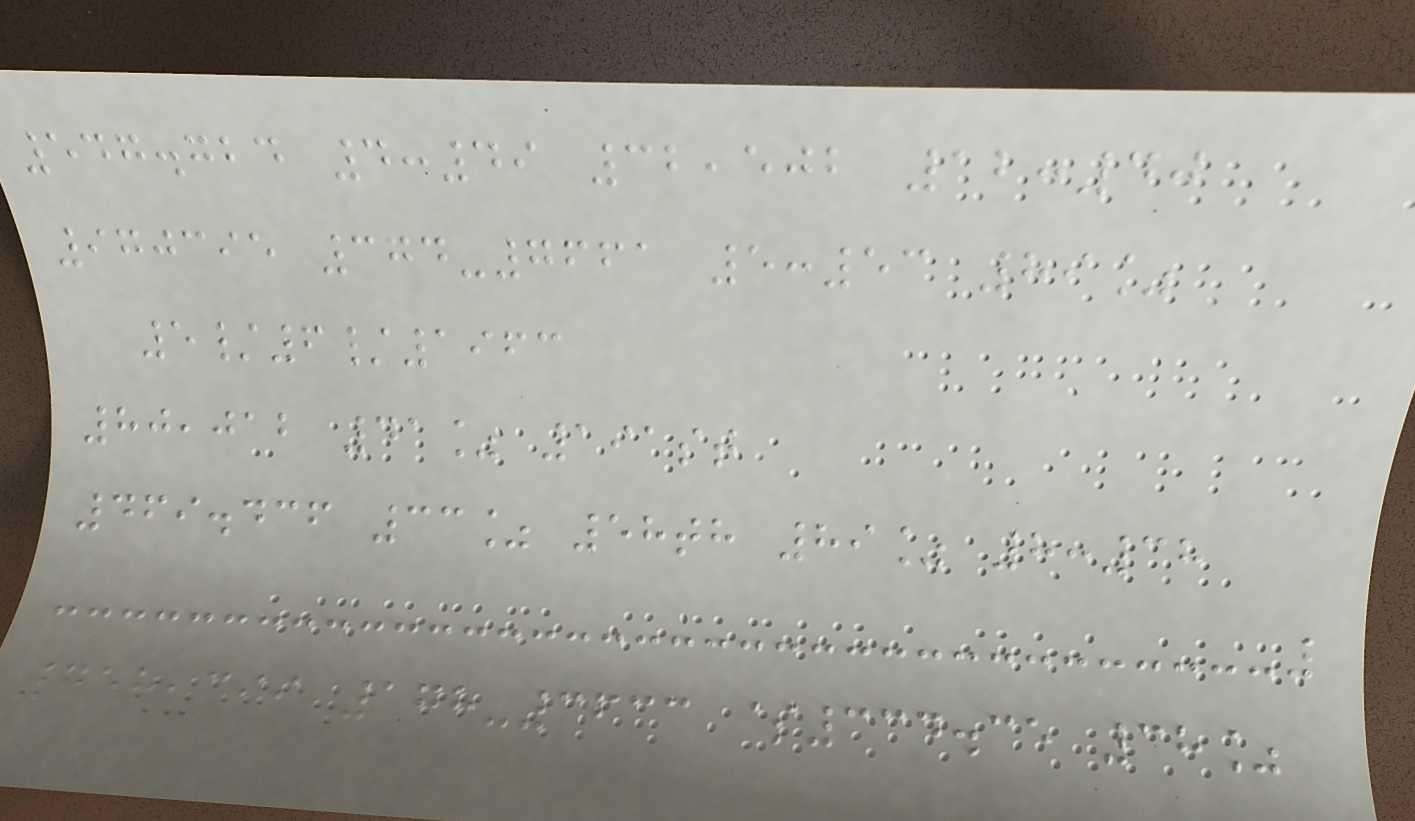547.724 4:49 32,502 12:40
970395 374-7661 5:53 89%
5/6/1963
80,012 41% 191st
469.436 33% 58th 89% 8:38
758,399 178-3633 $334.35 38%
